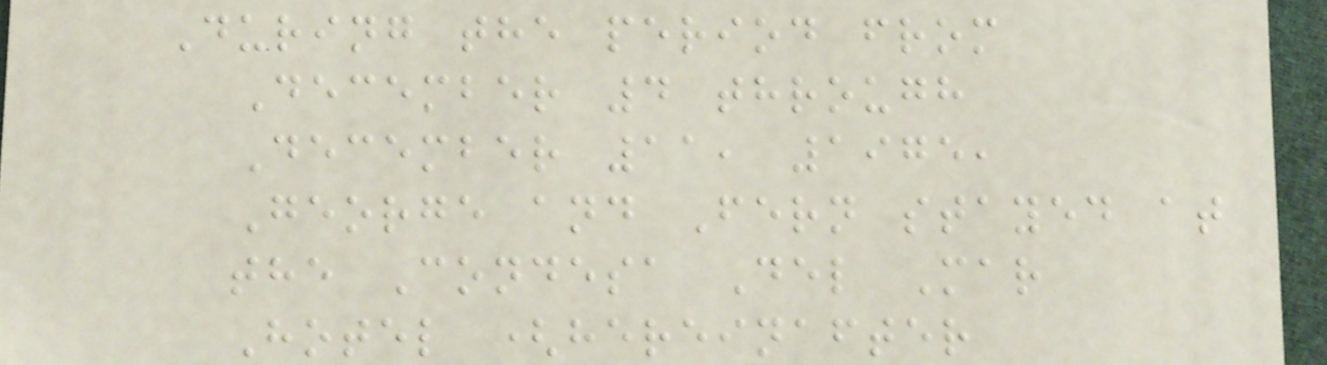During the period from
December 4 through
December 11, 1975,
George and Fern stayed at
the Condesa Del Mar
Hotel (hereinafter
